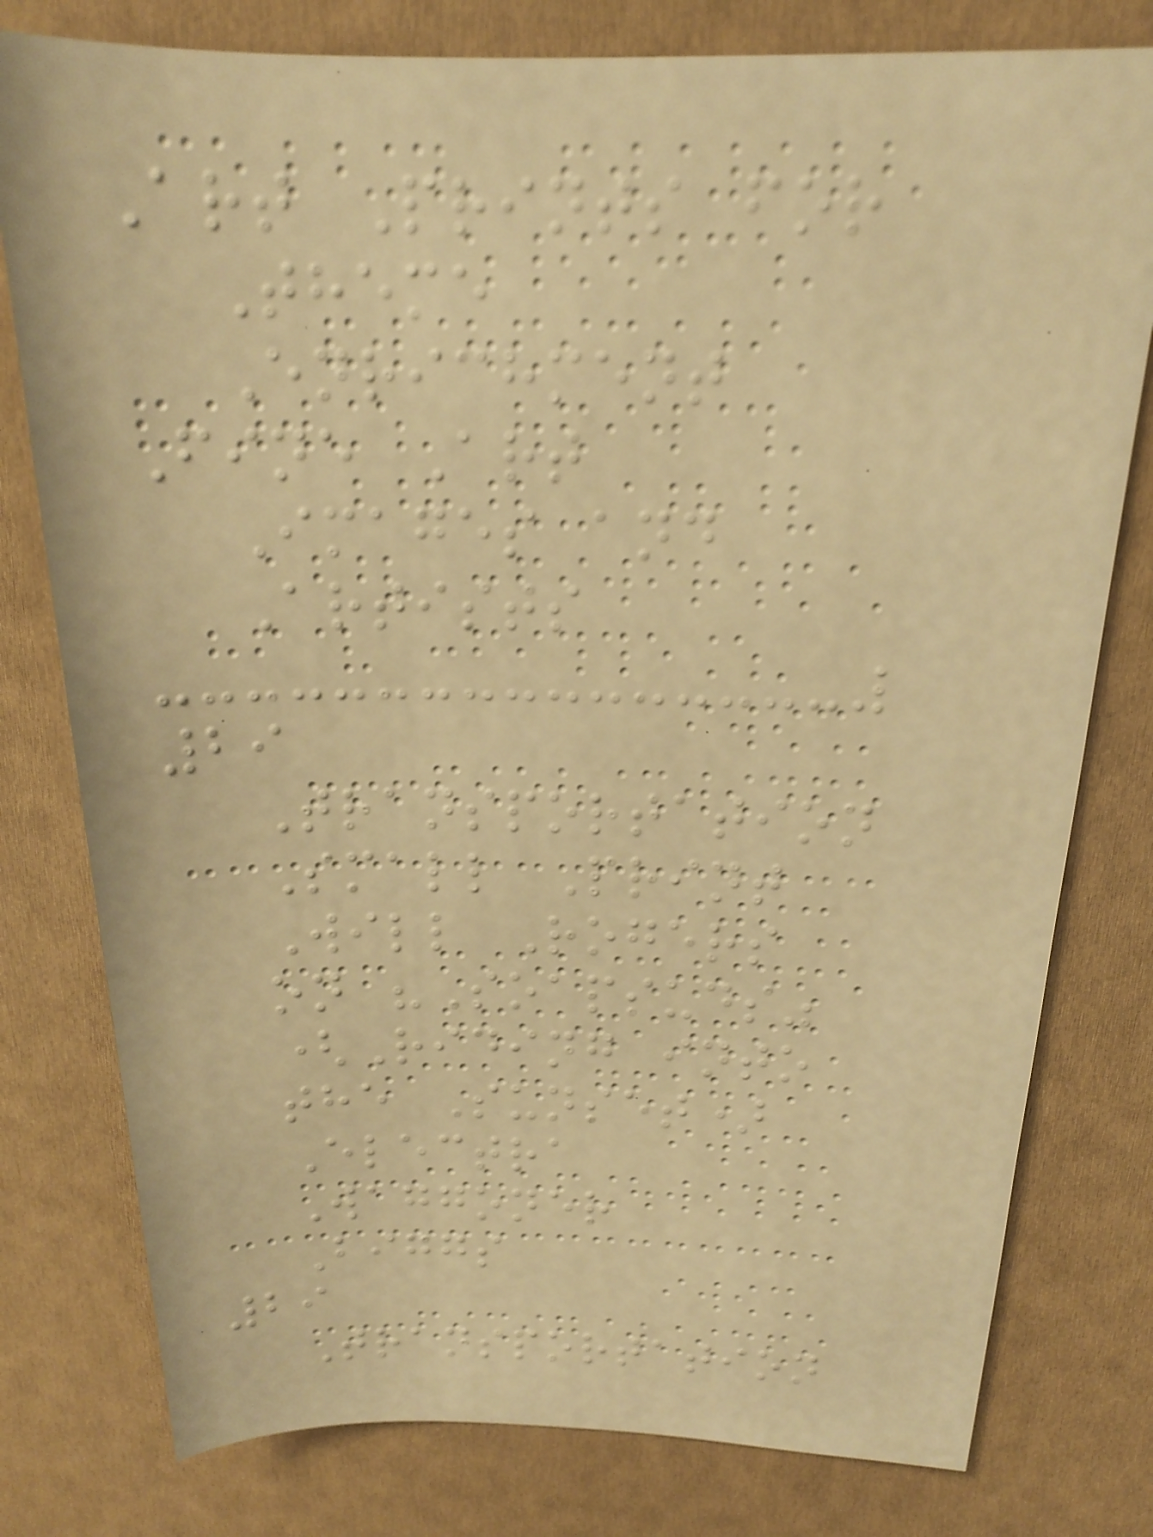Art Prints for
Theme
Enrichment
Fine Art
Images and
Artists
29
Transportation
Small Print
Will Rogers
on "Soapsuds"
(Riding into
the Sunset)
Electra
Waggoner
Biggs
29
Transportation
